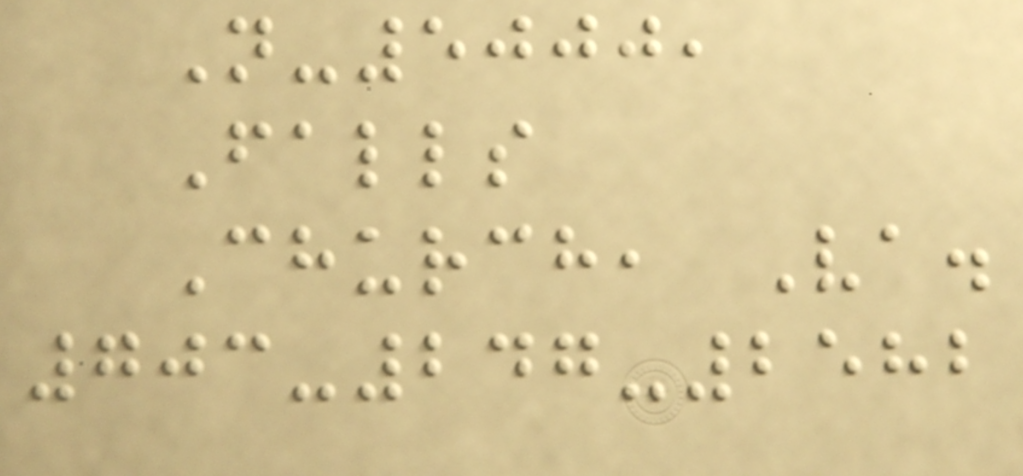N-5000,
Falls
Church, Va.
703-247-2582
